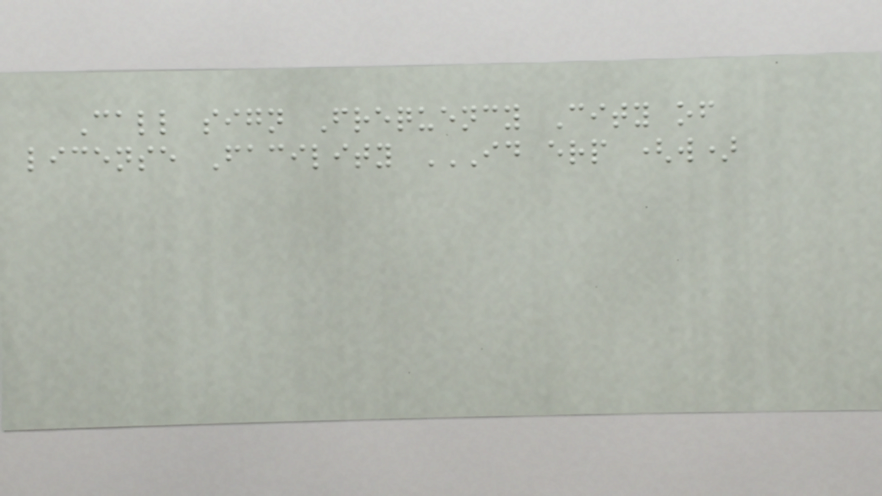Call sign Frequency City of
license Facility ID ERP (W)
